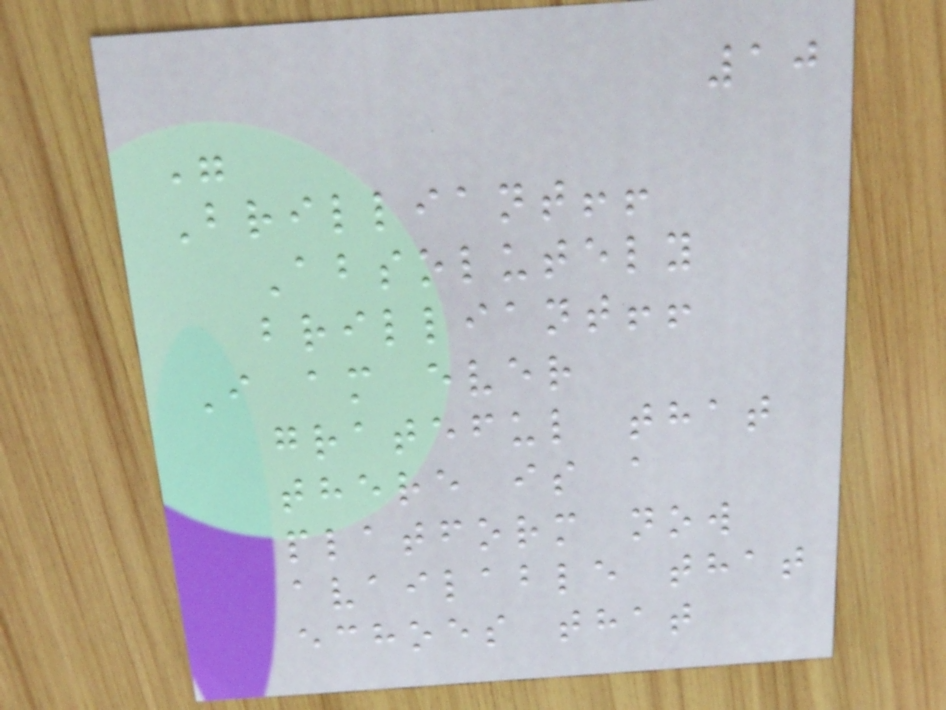10
"
Brilliant!!
Absolutely
brilliant!!
I am ever
grateful that
there is a
platform now
available that
echoes that
